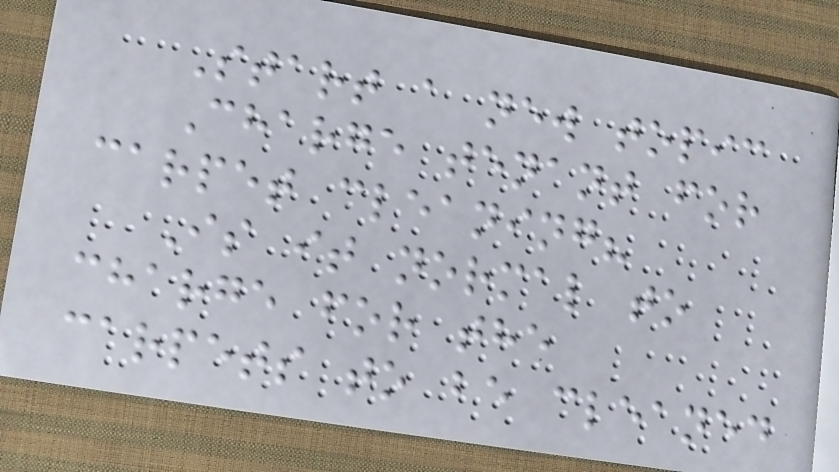Start a new topic
Charge tenant for
carpet cleaning?
Is it normal to
charge for the
carpets to be cleaned
